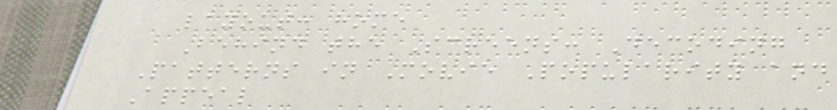layout: home
Behind the Screens: Decoding
Patterns in Movie Popularity and
Appeal
